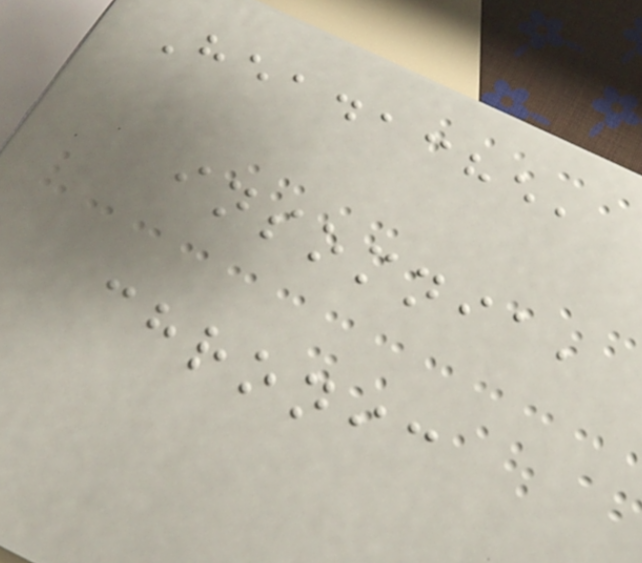Headache,
insomnia,
chronic
